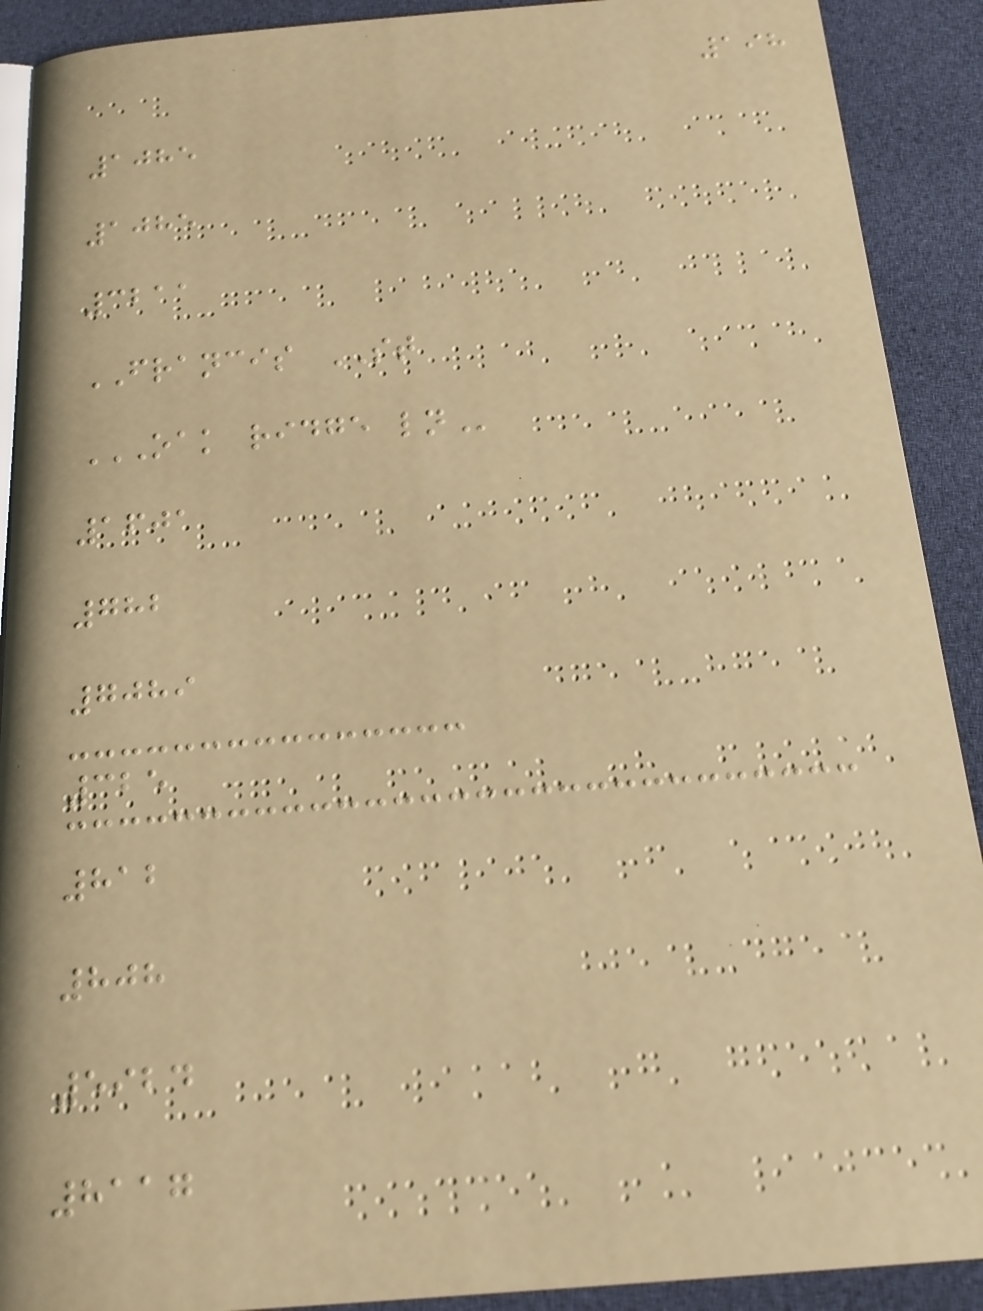198
1085
1085
3211
FRANCIS ST
OAK RIDGE LN
1601
782
7089
325
812
808
5924
8117
